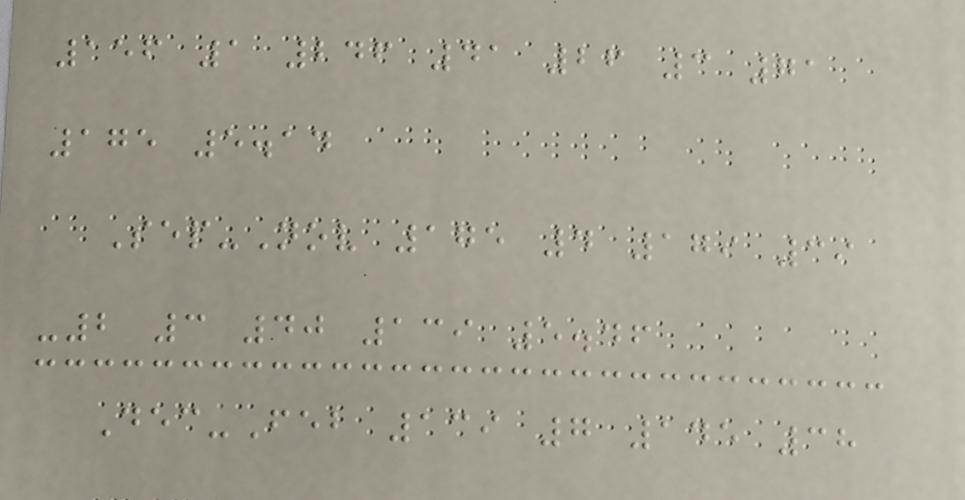156 1 246 41 26 3 71
175 5.14
Sep-Nov 175 4 179 39
-2 3 40 139 5.46
Dec-Feb 139 7 145 38
